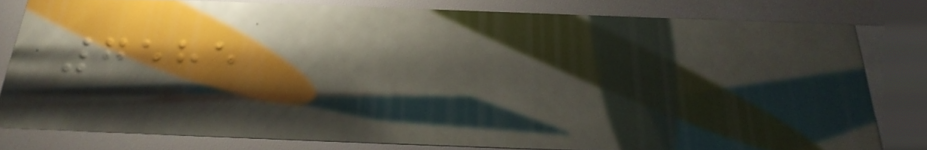7585
